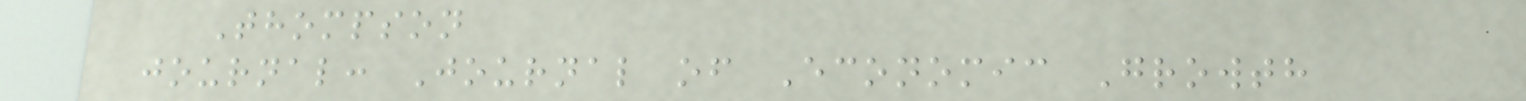Thompson
journal: Journal of Economic Growth
